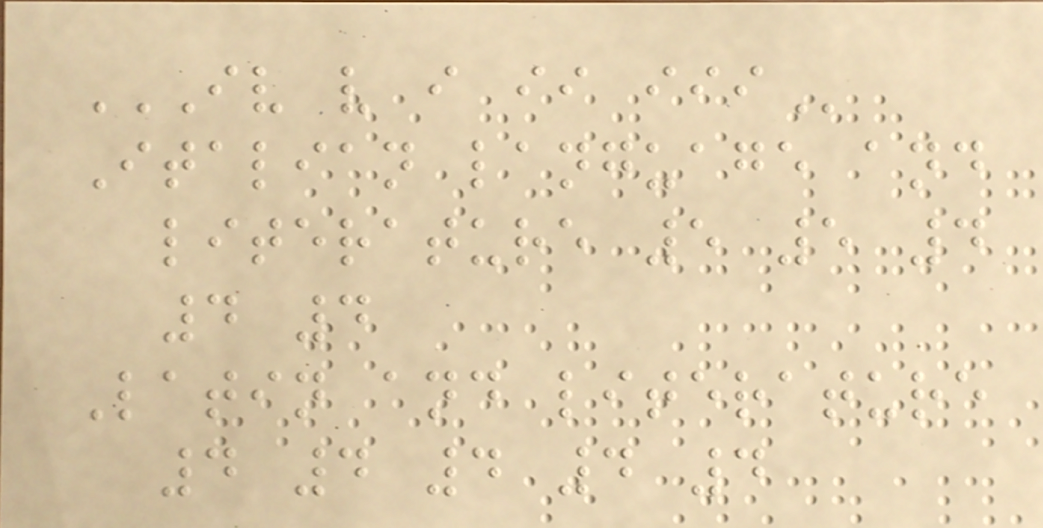IV V I II III
Italian language and
literature 5 5 4
4 4
Latin and literature
4 4 4 4 4
